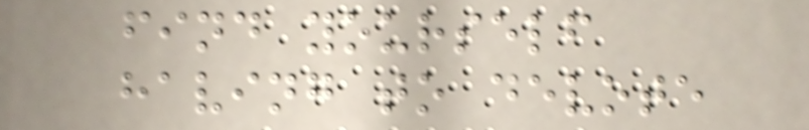find yourself
having to devote
